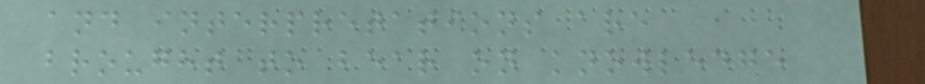and interpretations are
brought to bear on knowledge
